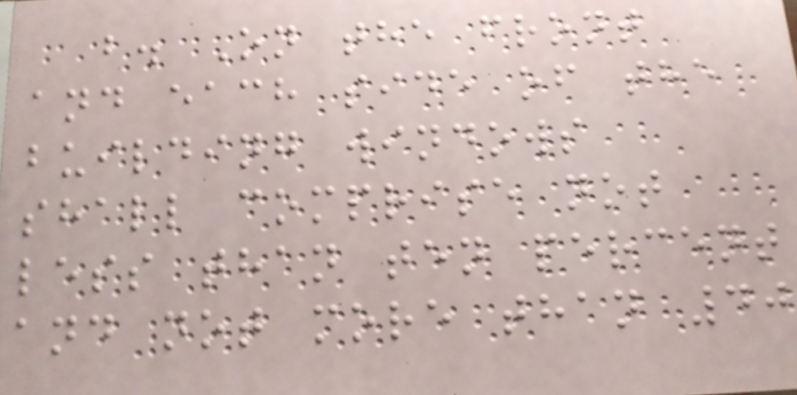b. On the front
and each side of the
building windows
shall comprise not
less than ten percent
and not more than 40
